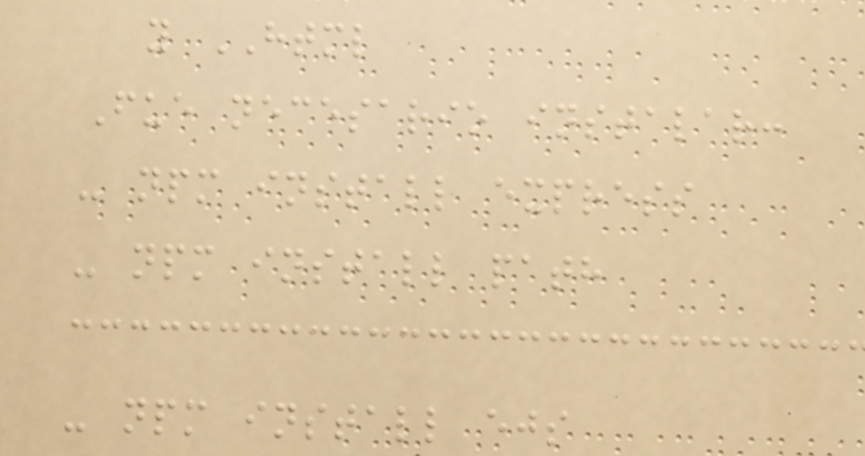y HTML
Fue necesario instalar:
- npm install express
- npm install path
- npm install ejs
